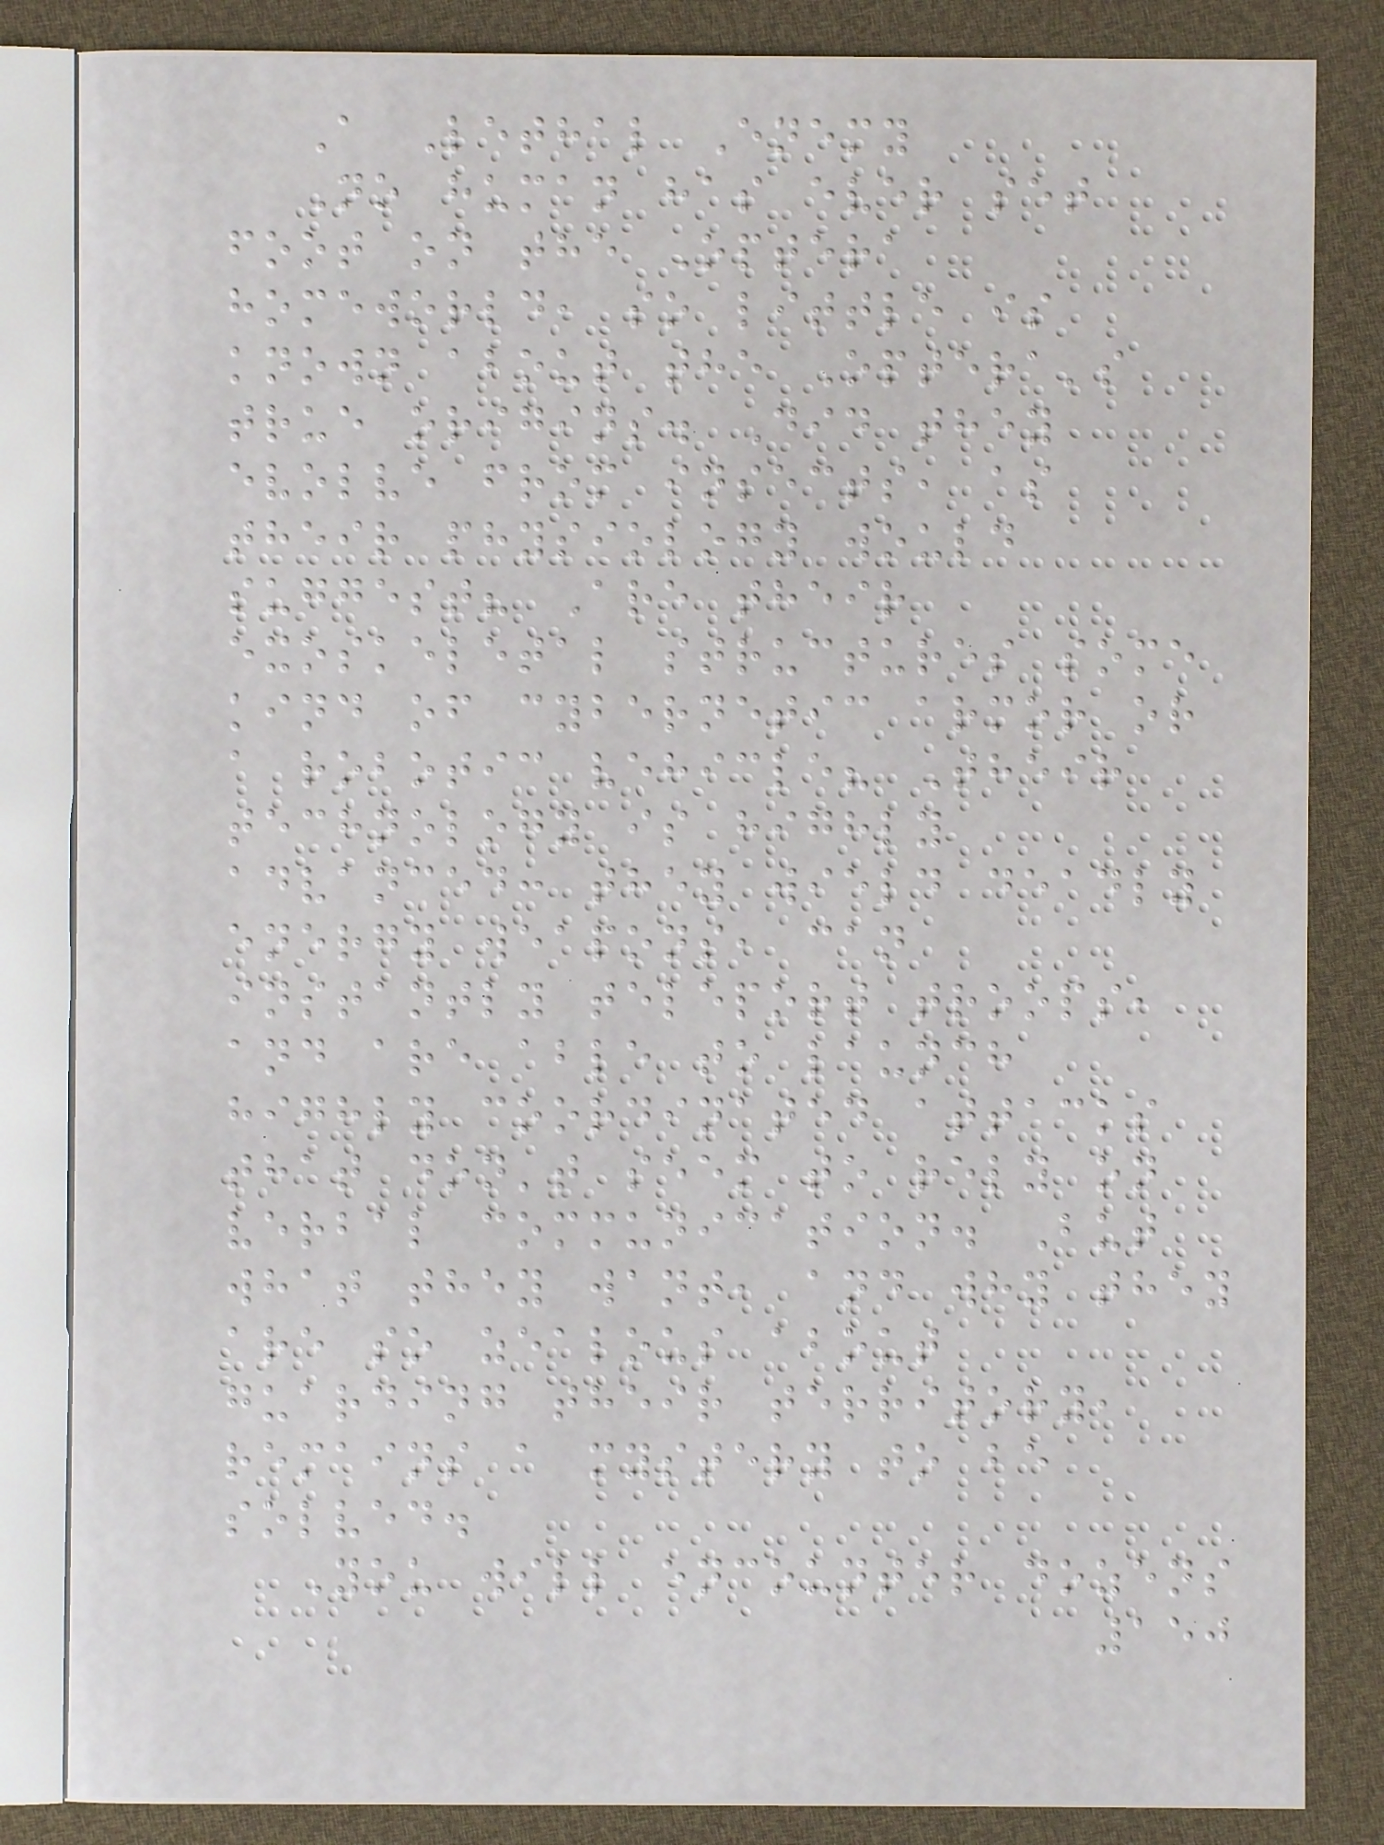A Lethal Enemy
No human has ever set
foot on the Optera
homeworld, so little is
known about the Optera's
true origins. Did they
evolve from insects, as
their physiology would
suggest? Are their
exoskeletal structures some
kind of cybernetic armor or
a robotic vehicle? Their
technology is highly
advanced: they wield deadly
energy weapons, can
instantly teleport troops,
and are able to launch
highly coordinated attacks
that don't seem to rely on
verbal communication. But
what they want, and why they
are so zealous about
guarding their territory,
remains a mystery to be
solved.
You will encounter dozens
150
